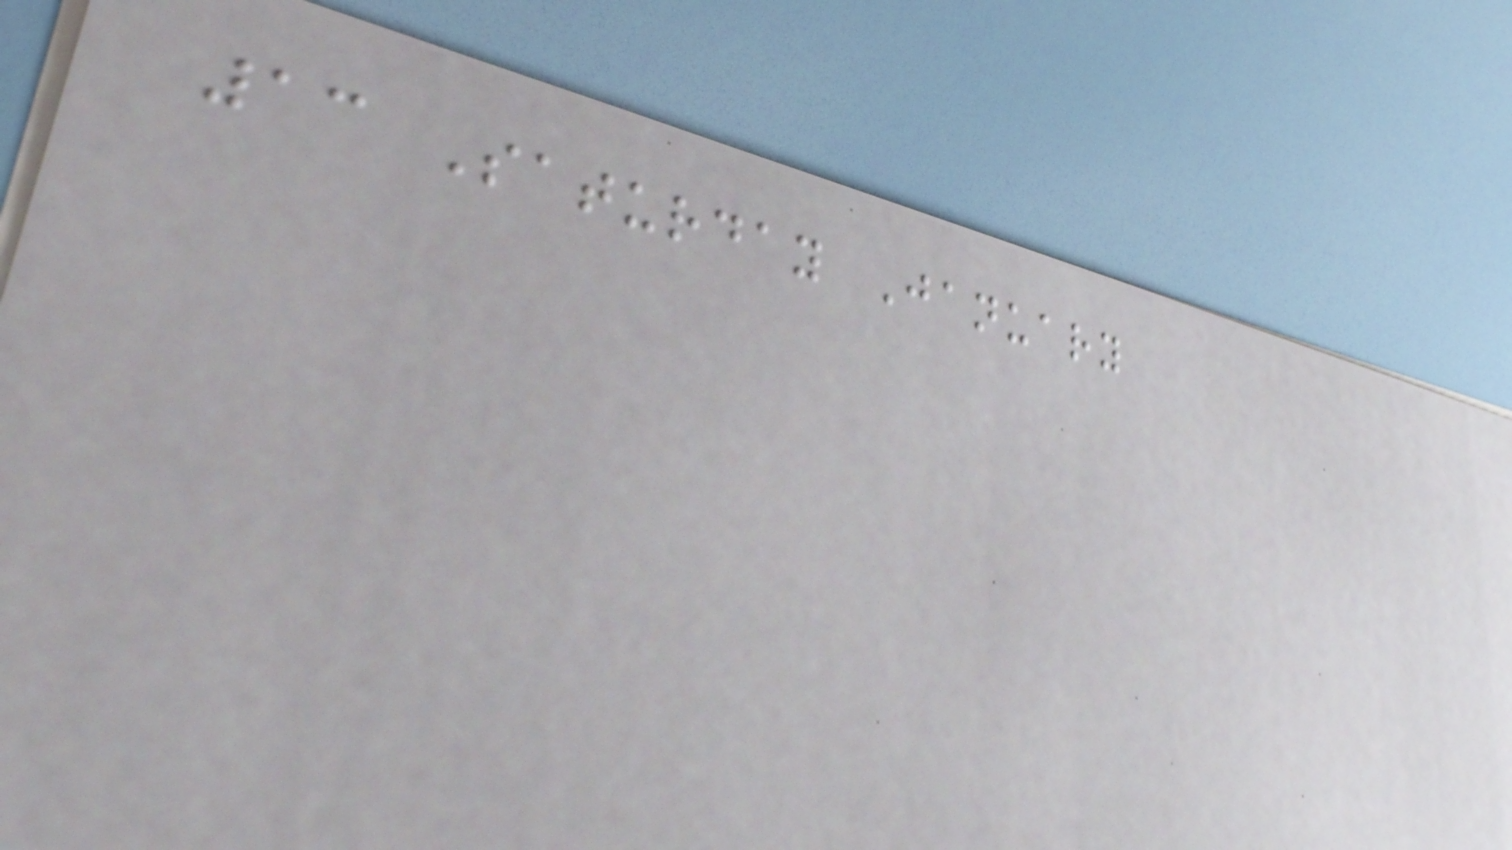13 Saturday January
